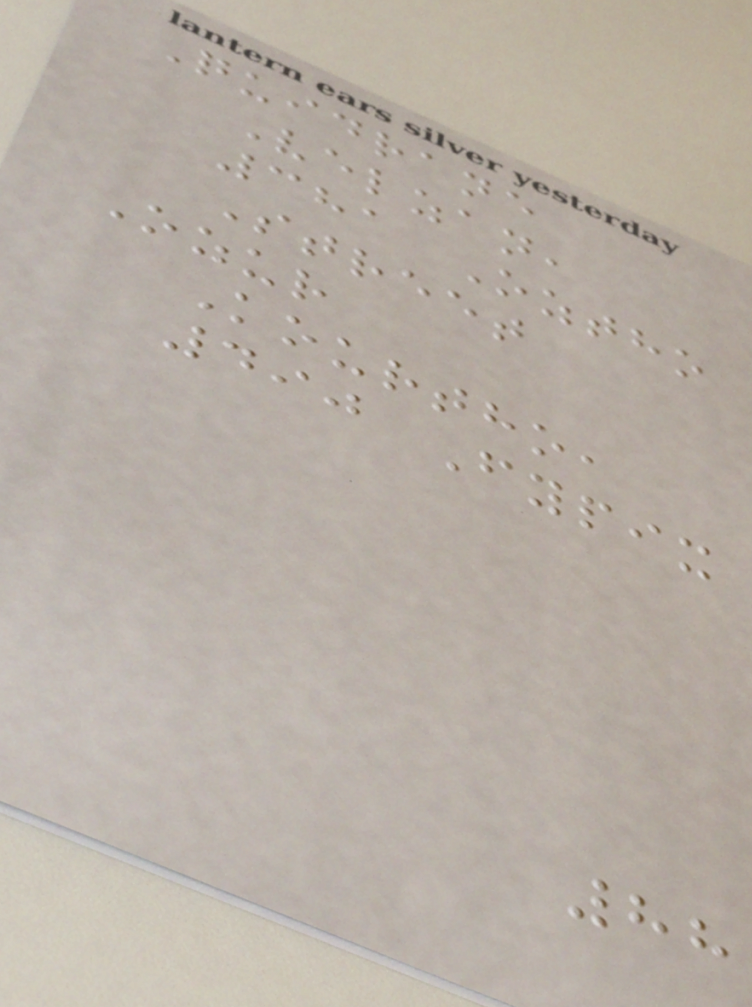Quidrane
Velzan,
381 Oztho
Street
Ozur
Kourtho,
490 Fypix
88
